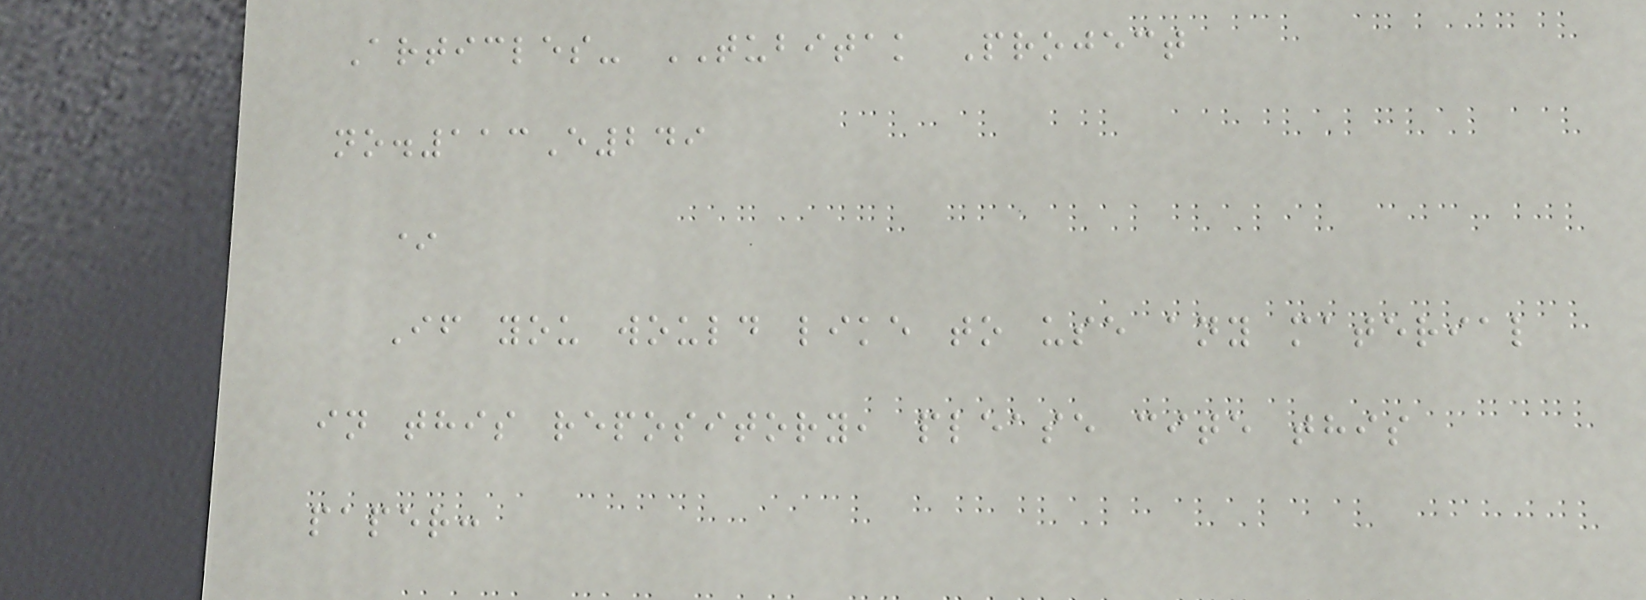Articles- TUBITAK Project
no.113E249
*
If you would like to use any material
in this repository, please cite this
paper:
